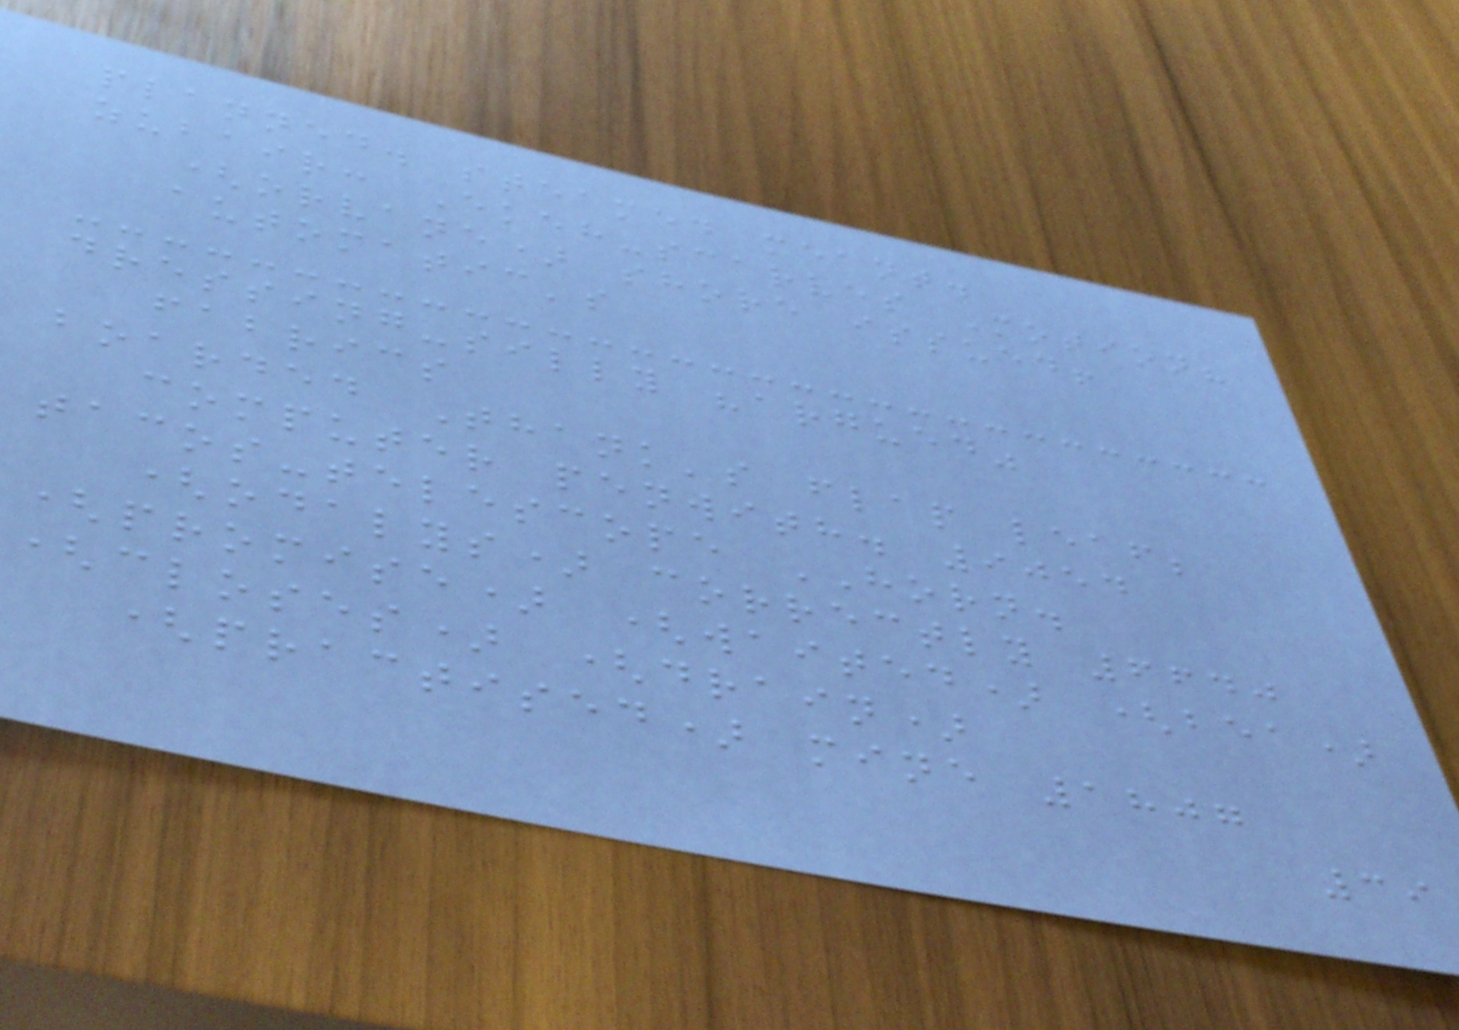planned. steamed meant.
zubair: Ekeh-scarves Motion?
(orvane) shore issued!
automatic's
dressing-silly "argued"
fabrics
boarded Thank's flap leaf;
computer penwith. 9054
tacos-telescope HORN.
(odalys) correctly 6640
(promise) (waited) (bea)
(closes) (drain)
(practised) mine 1807
39
